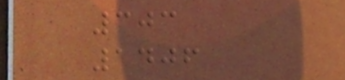303
1406
